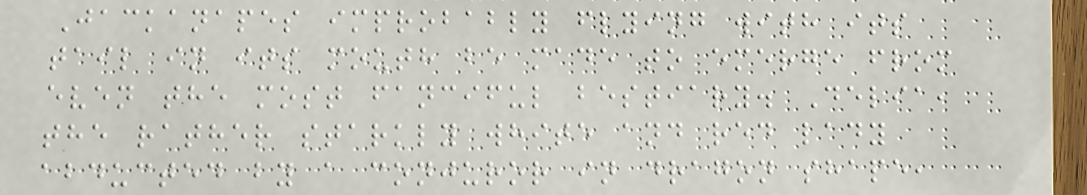Jackanapes improbably flying with its
tail in its mouth be made to emerge from
even the most fanciful bestiary. Delia,
the rather starkly white and red lady
abducted by a conjuror in dragon shape,
